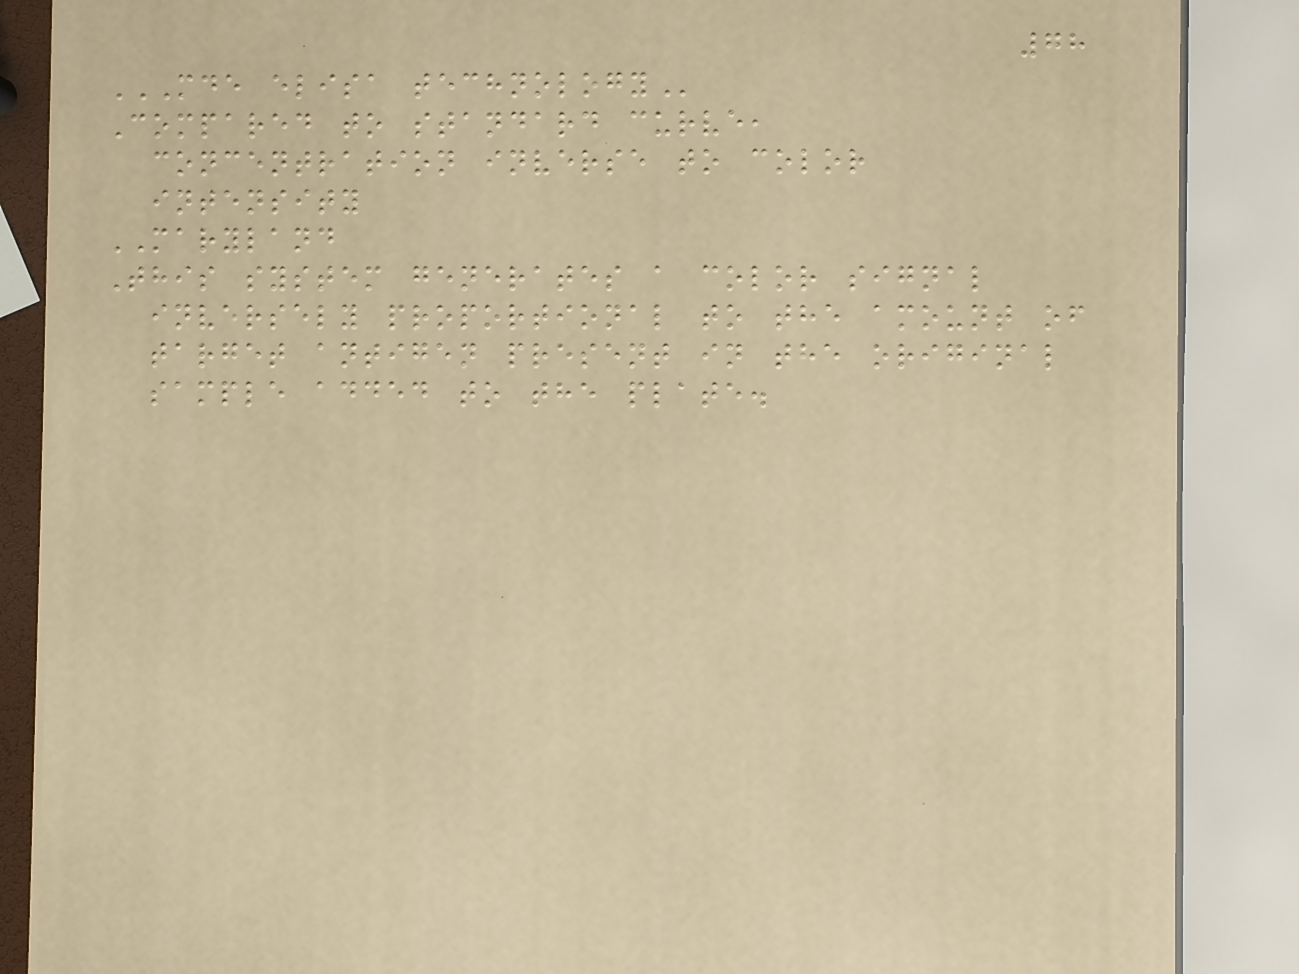78
MDE ELISA TECHNOLOGY
Compared to standard curve,
concentration inverse to color
intensity
MARYLAND
This system generates a color signal
inversely proportional to the amount of
target antigen present in the original
sample added to the plate.
